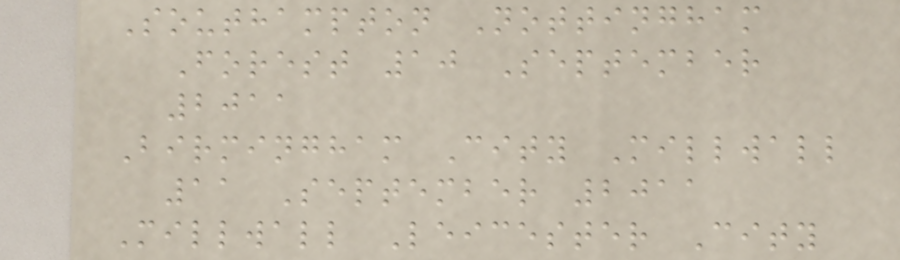Southampton Nottingham
Forest 10 September
2011
Birmingham City Millwall
11 September 2011
Millwall Leicester City
